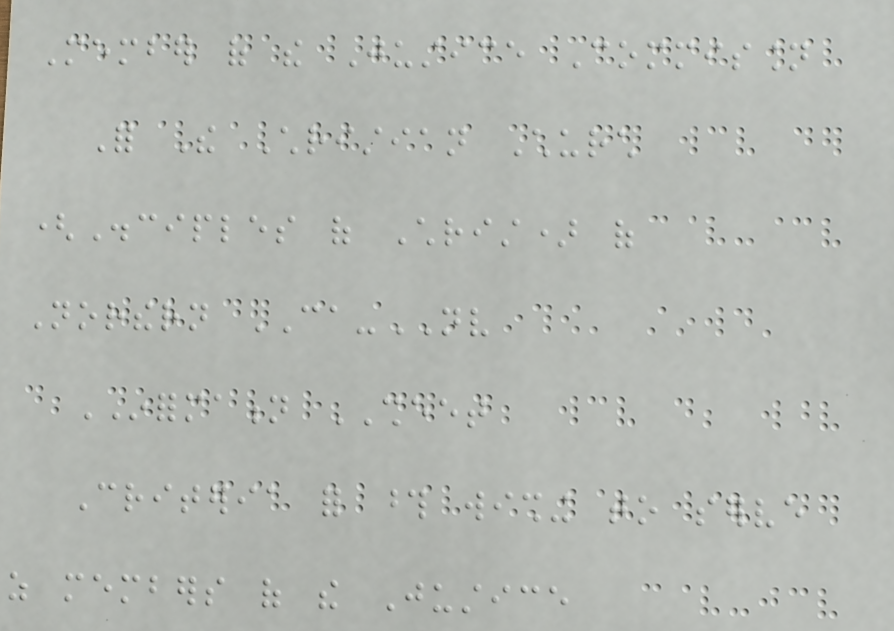Member of the Justice Commission
For The Christian Church
(Disciples of Christ) of
Northern CA-NV
INFORMATION SHEET
Criteria for those wishing to serve
as members of the Justice
